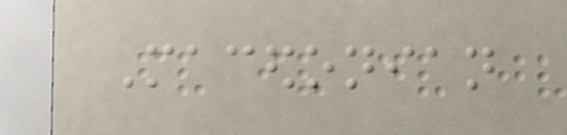Macedonian
